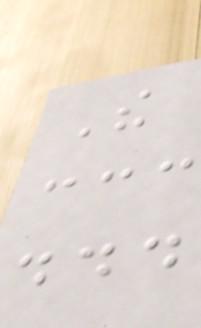The
...
